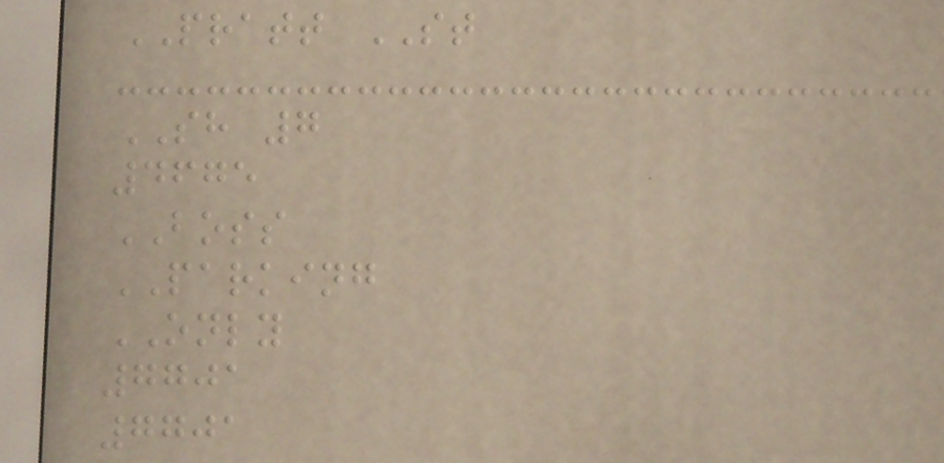PRATT ST
SH 7
4675
BOSS
PARKING
ONLY
7701
7701
